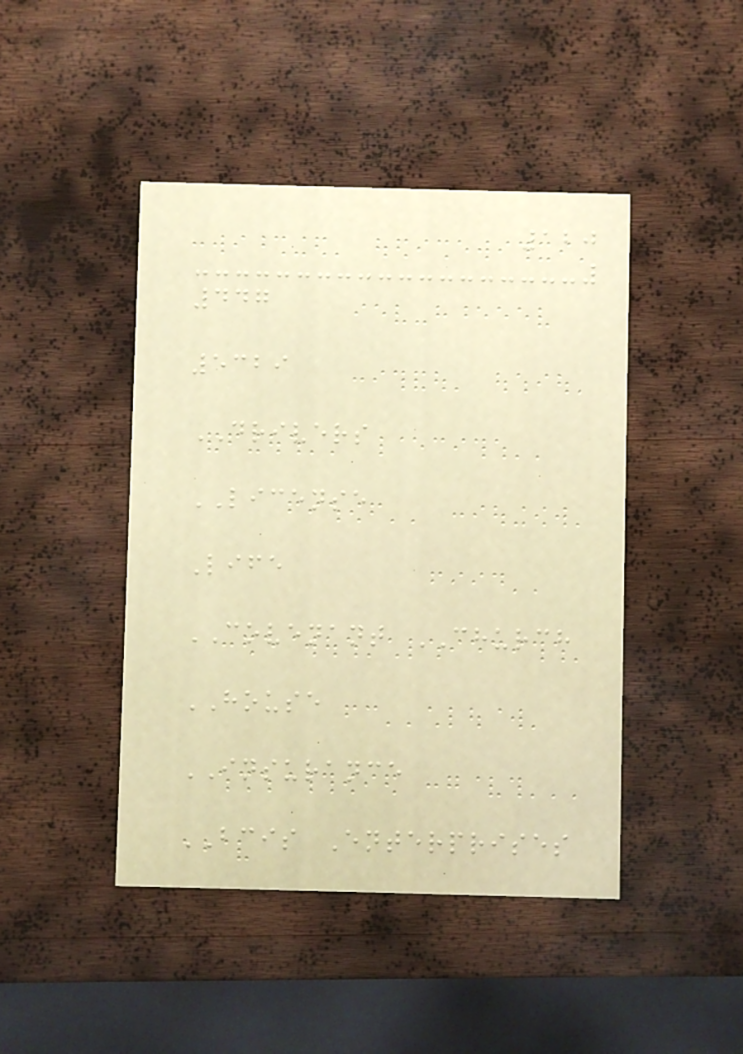120
447
5329
DRIVERS
LICENSE
Life
COVENANT CHURCH
HOUSE
INSURANCE
BCIS Enterprises
